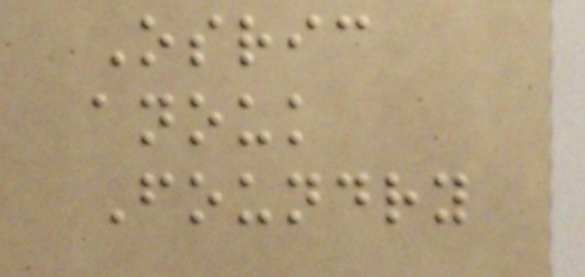Osric
anouk
Foundry
